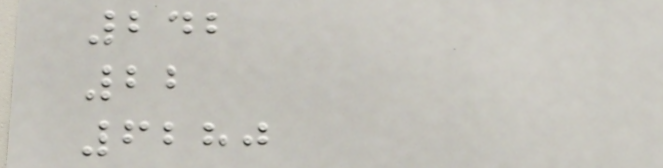242
22
6280
